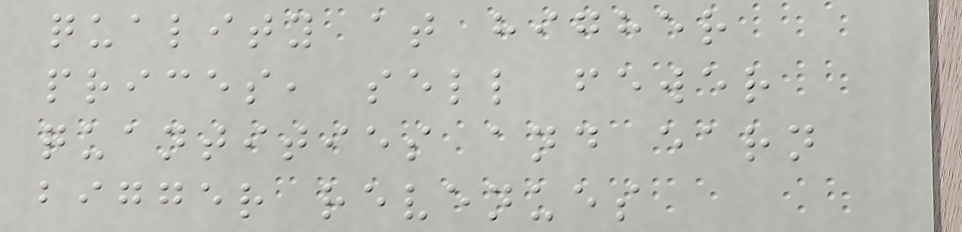quality at higher
prices, sell fewer
quantities and earn
bigger revenues
